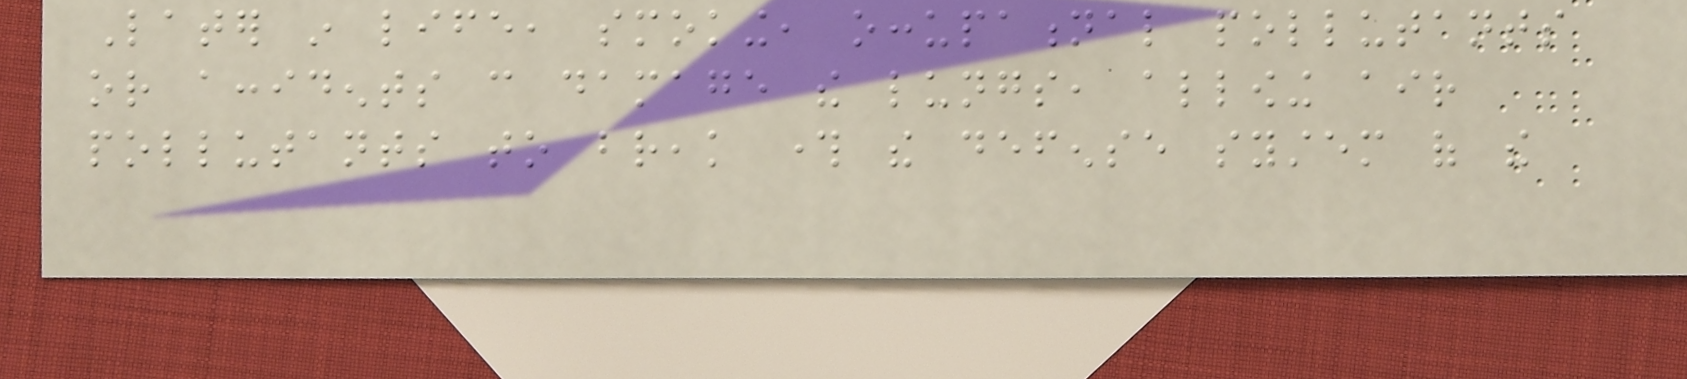Later in life, smoking, occupational pollutants
or accidents can damage the lungs, allowing air
pollutants to break through the defense system of the
